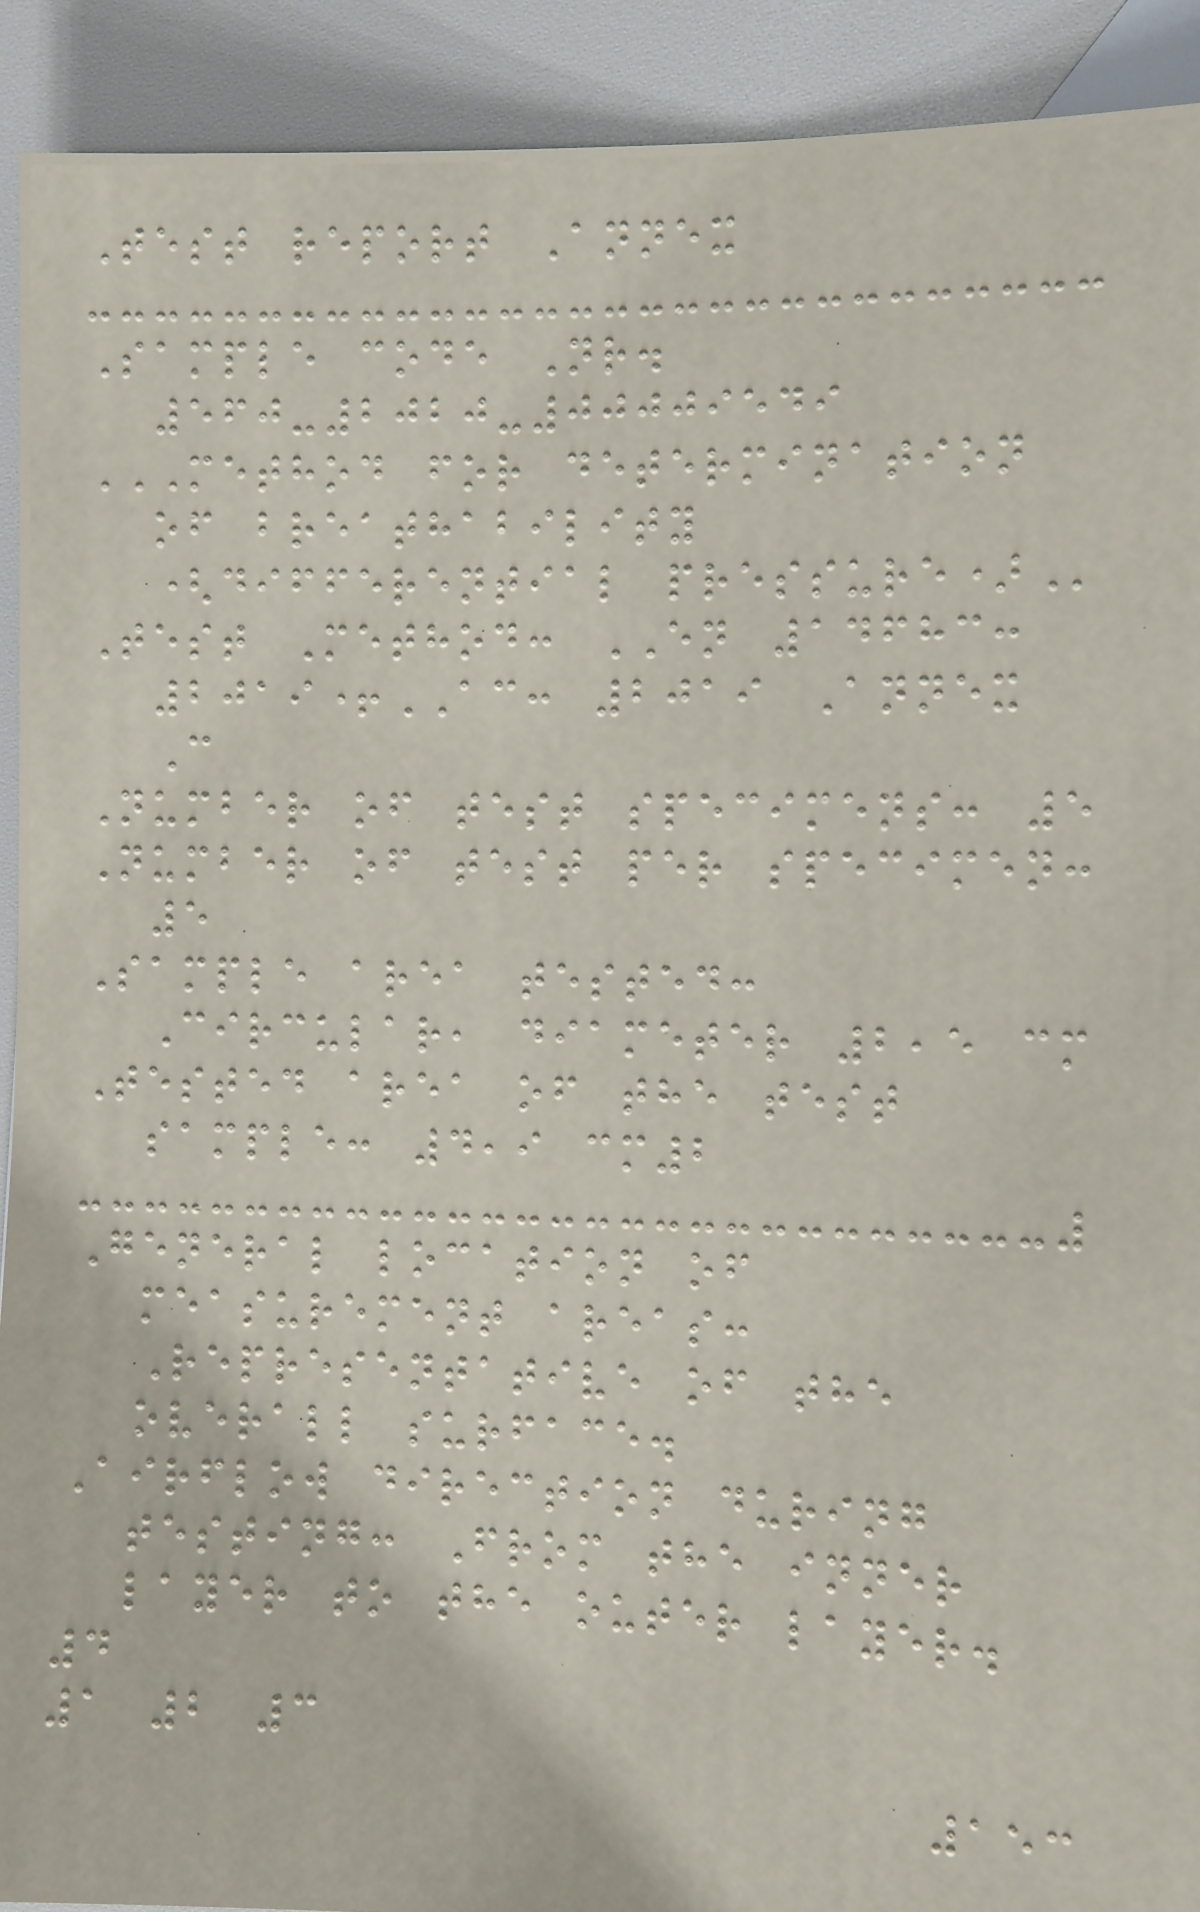Test report Annex
Sample code Nr.
560-2020-00009549
METHOD FOR DETERMINATION
OF BREATHABILITY
(DIFFERENTIAL PRESSURE)
Test Method: EN 14683:
2019+AC: 2019 Annex
C
Number of test specimens: 5
Number of test per specimen:
5
Sample area tested:
Circular, diameter 2,5 cm
Tested area of the test
sample: 4,9 cm2
General location of
measurement areas:
Representative of the
overall surface.
Airflow direction during
testing: From the inner
layer to the outer layer.
4
1 2 3
153
